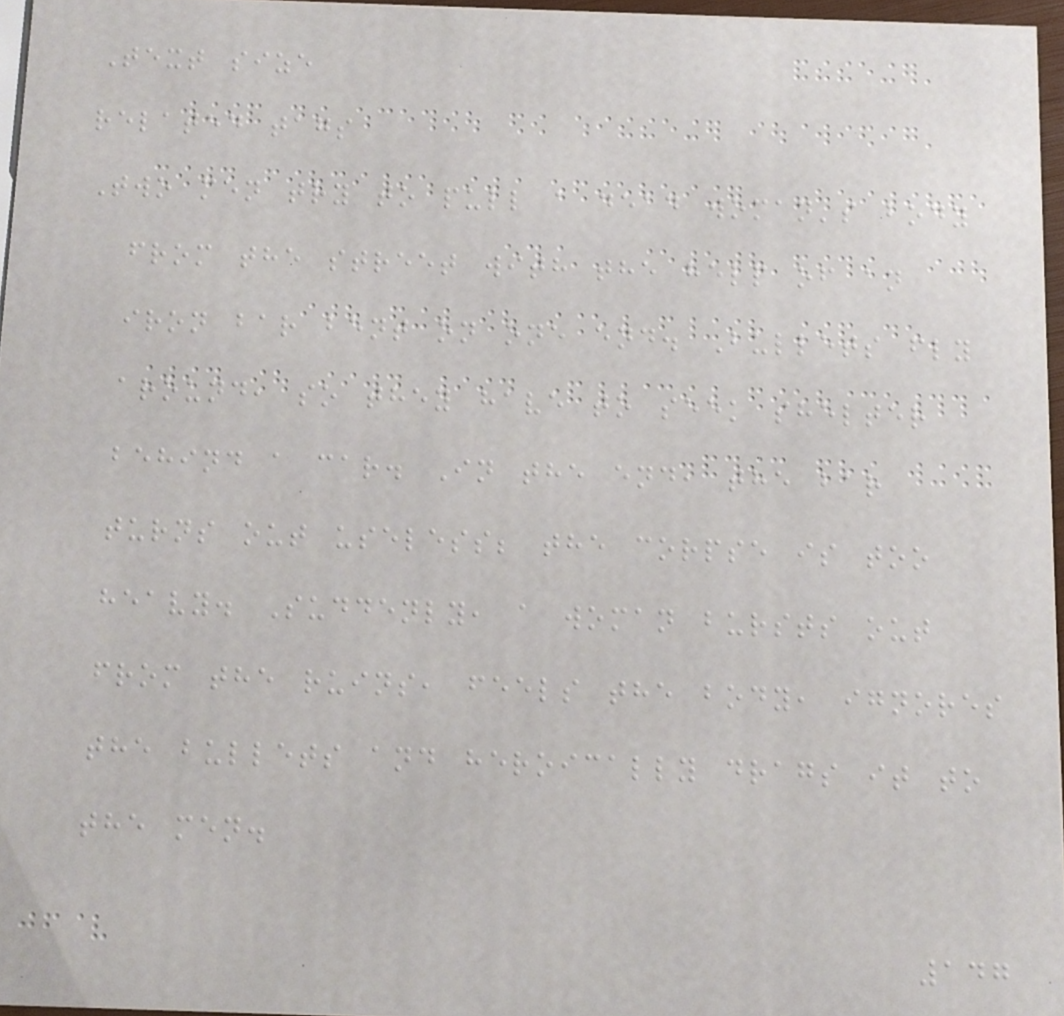Text size
related tags
Two men try to pull a dead woman's body
from the street with the help of an
iron bar bent on one end. Bullets fly
around, so they have to seek shelter
behind a car. In the end, the bar
turns out useless; the corpse is too
heavy. Suddenly, a woman bursts out
from the ruins, feels the body, ignores
the bullets and heroically drags it to
the men.
147
